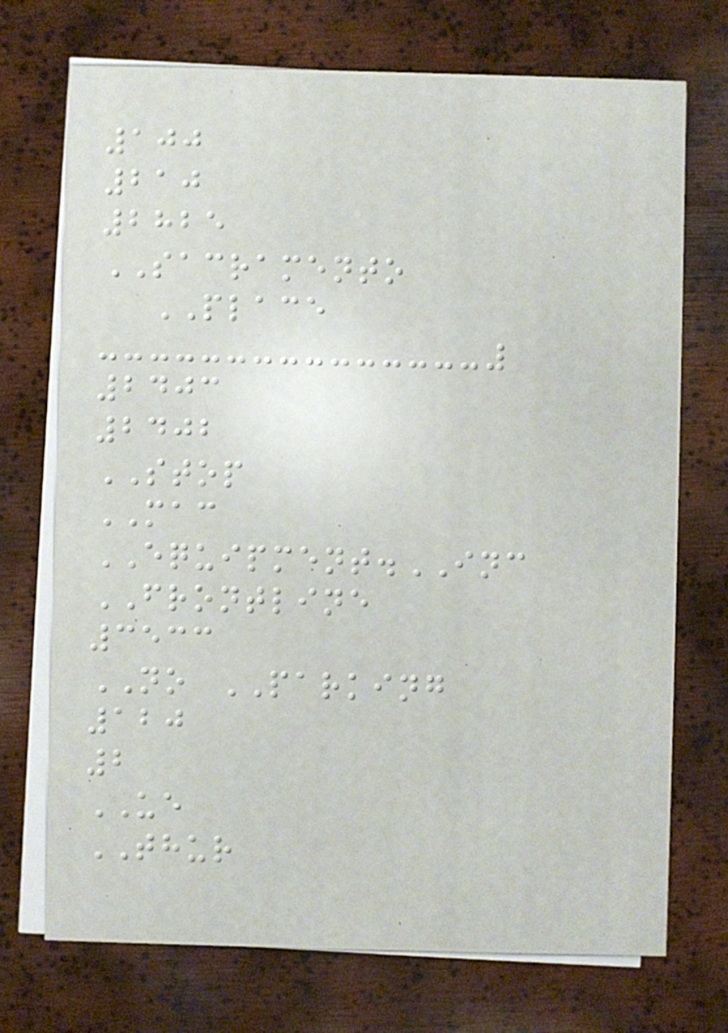100
210
2825
SACRAMENTO
PLACE
2403
2402
STOP
MAC
EQUIPMENT.INC
FRONTLINE
3533
NO PARKING
120
2
UE
THUR
